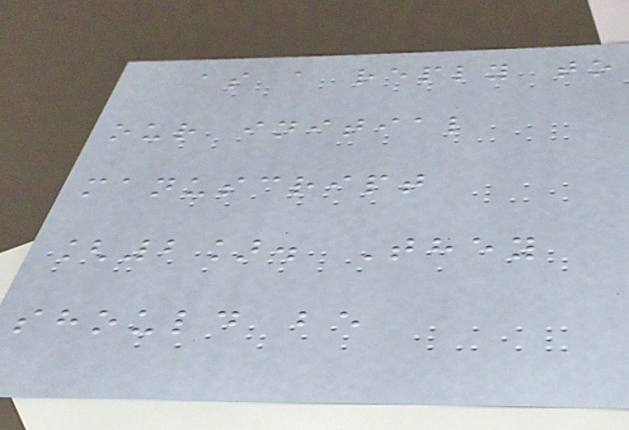as a reply to
our initial
manuscript
[2]. They
should be
